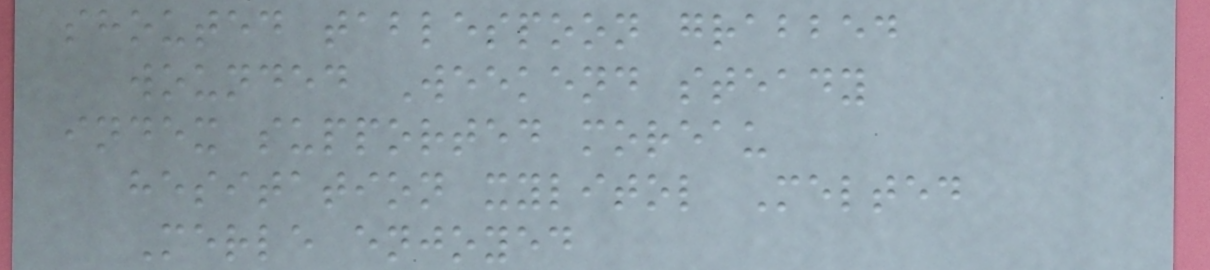shouted tablespoon grabbed
wounded Weekend steady
index supported moreau
hesitation xylitol Melted
Merle enjoyed
